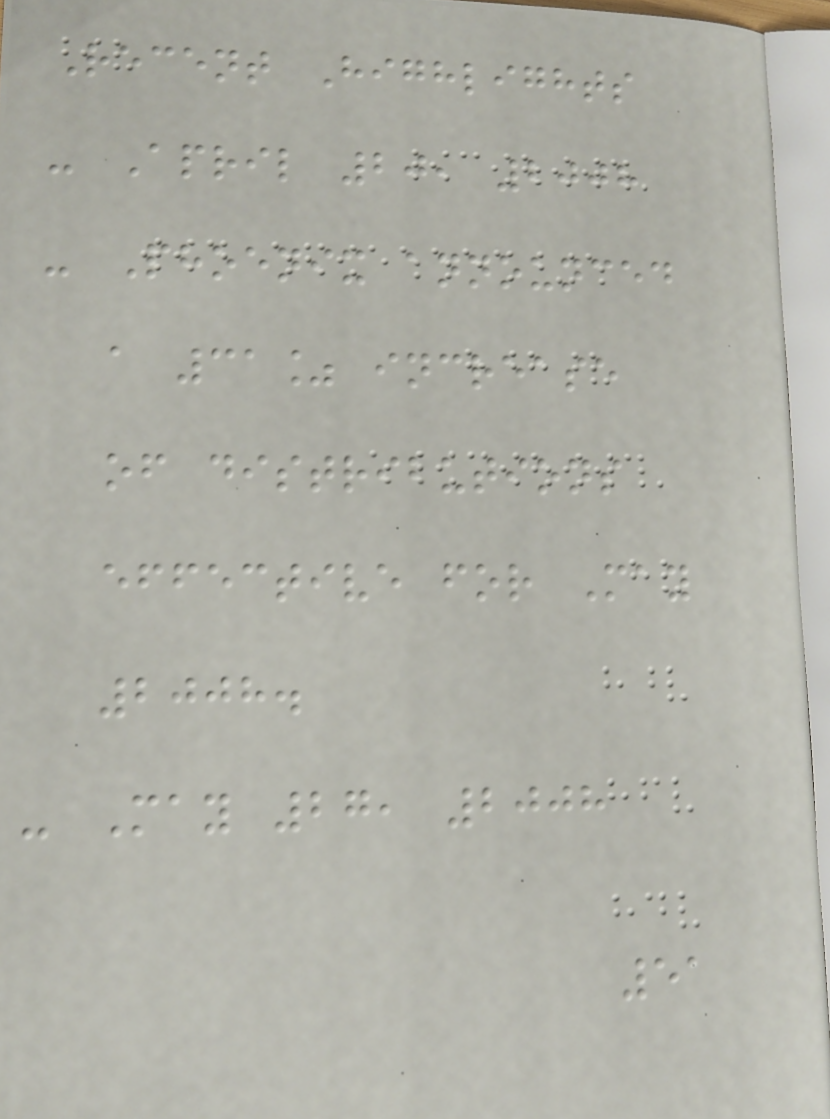Recent Highlights
- April 20, 2008
- Phoenix announced
a 31% increase
of distributions
effective for May
2008.
- May 27, 2008
51
